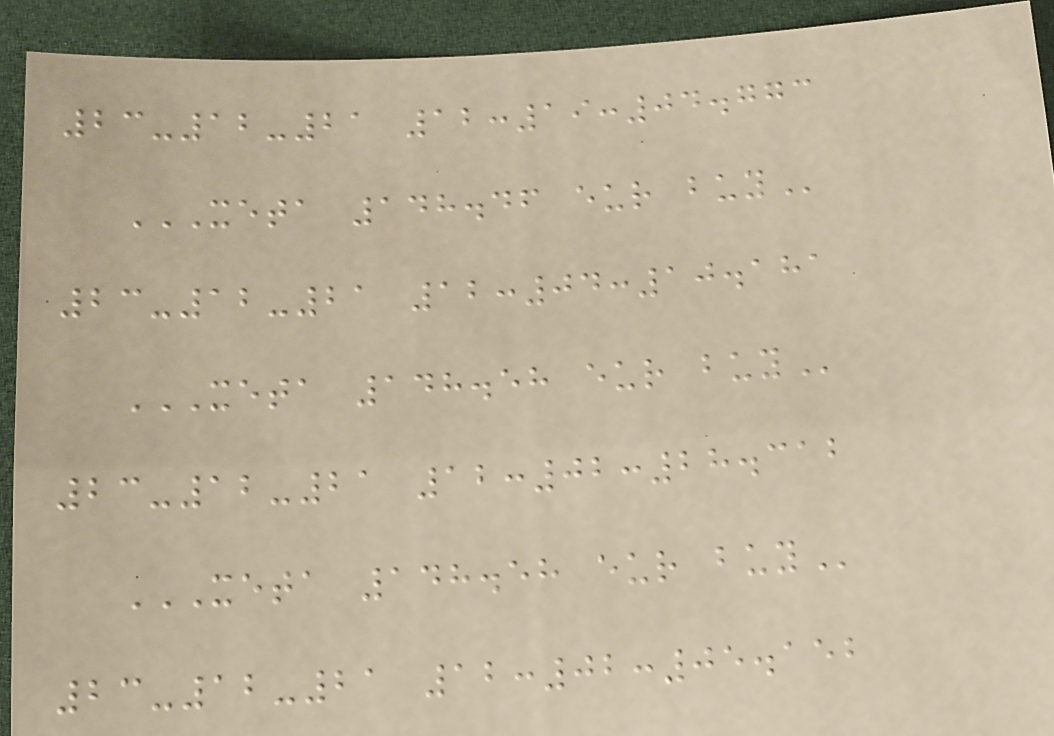23-12-21 12:19:04.773
XETA 148.46 EUR BUY
23-12-21 12:04:10.181
XETA 148.58 EUR BUY
23-12-21 12:02:28.312
XETA 148.58 EUR BUY
23-12-21 12:02:05.152
